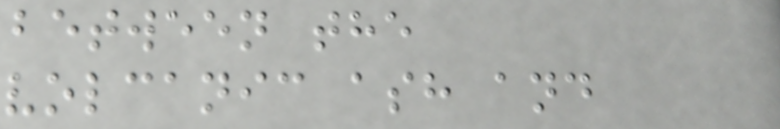between the
volcanic ash and
